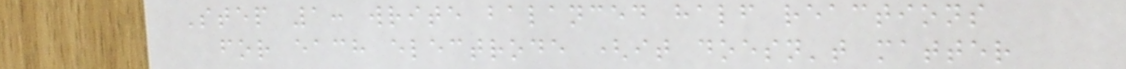Step 1: write balanced half reactions
for each electrode (it doesn't matter
